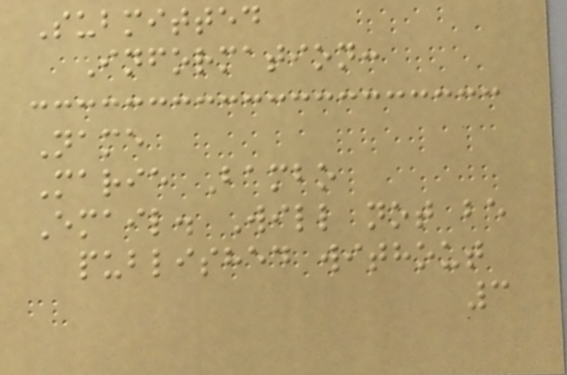Submitted
Information:
Name
Marie Bambo
Email. Will not be
published without
3
